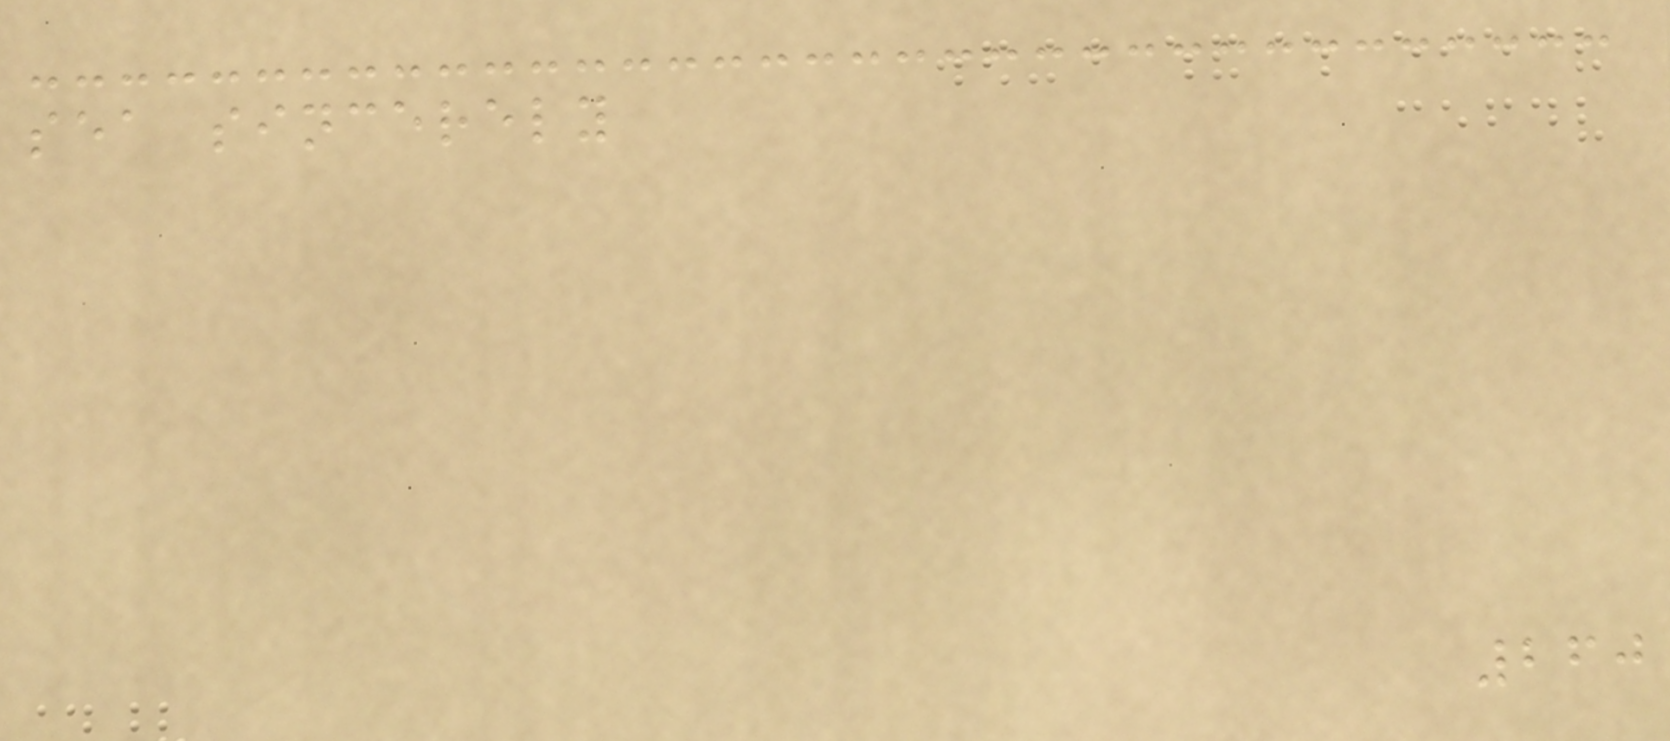sea sincerely
260
